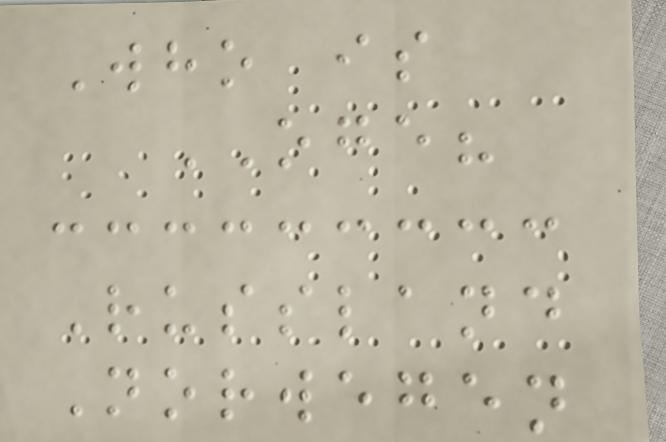Who is
OGE?
Russland
Norwegen
